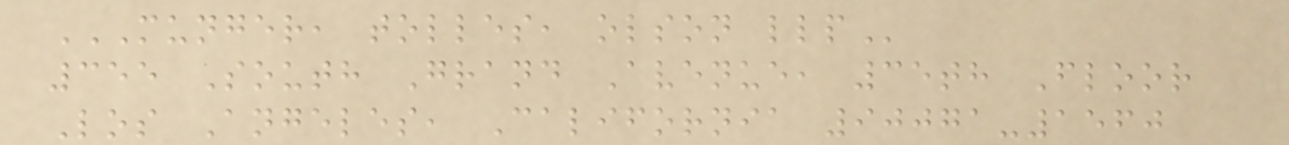MUNGER, TOLLES, OLSON LLP
355 South Grand Avenue, 35th Floor
Los Angeles, California 90071-1560
